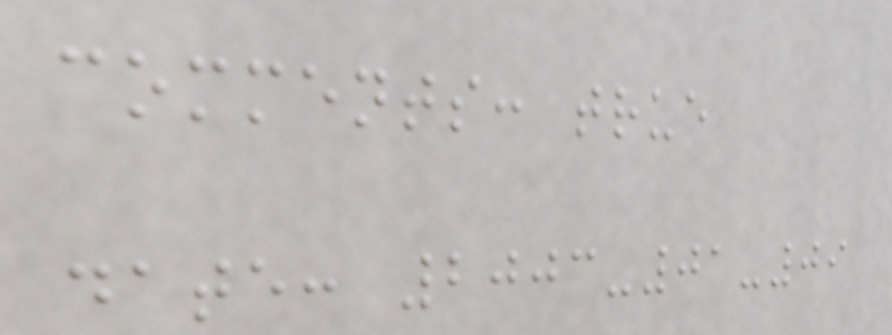comments: true
date: 2003-01-09
